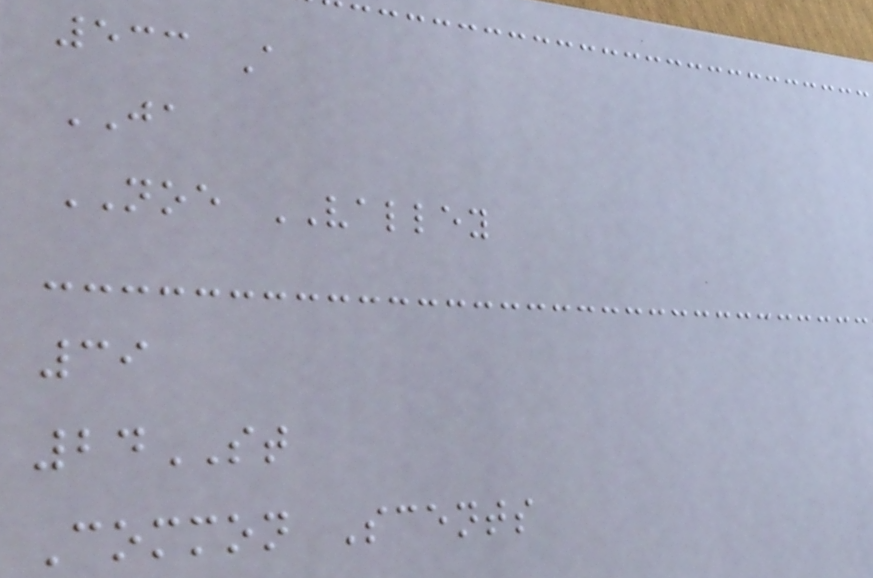533 A
JA
NOE VALLEY
39
24ST
Common Scents
